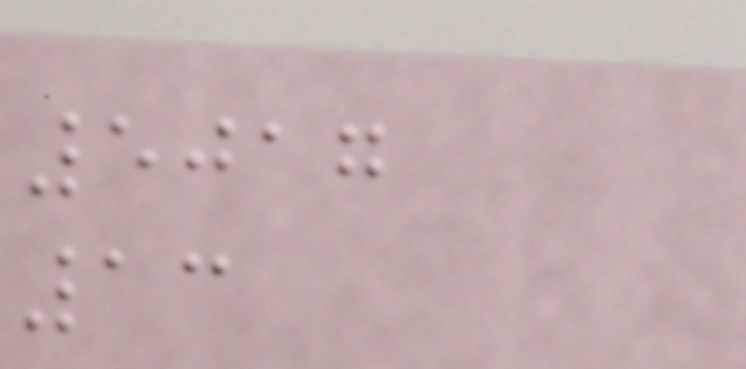5017
13
